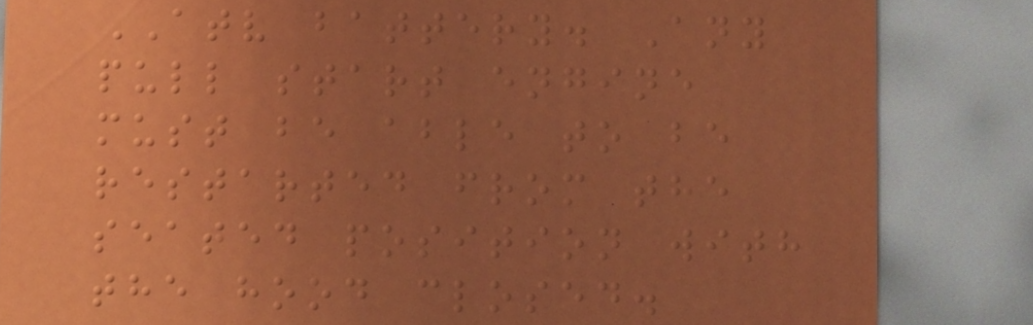ATV battery. Any
pull start engine
must be able to be
restarted from the
seated position with
the hood closed.
